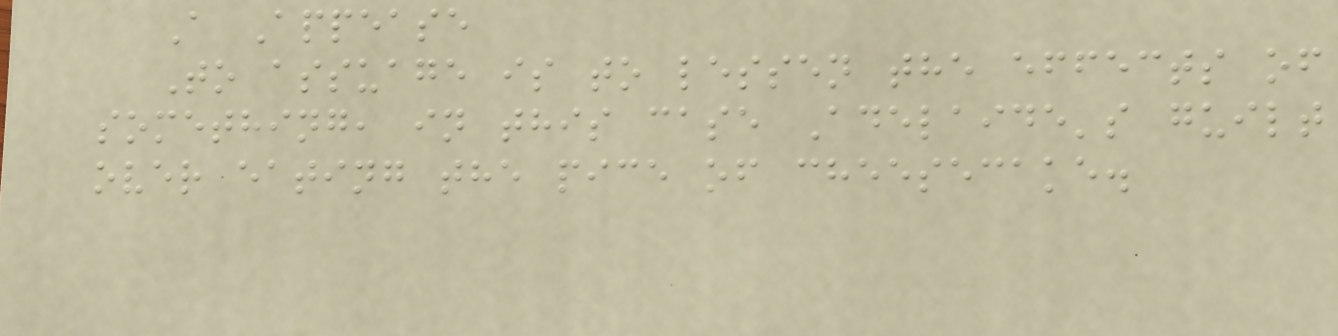A Appease
To assuage is to lessen the effects of
something, in this case Adelaide's guilt
over eating the pice of cheesecake.
